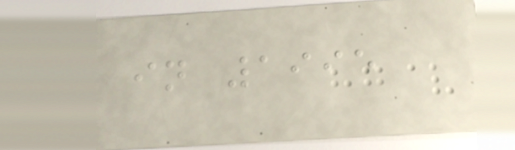in 1995
